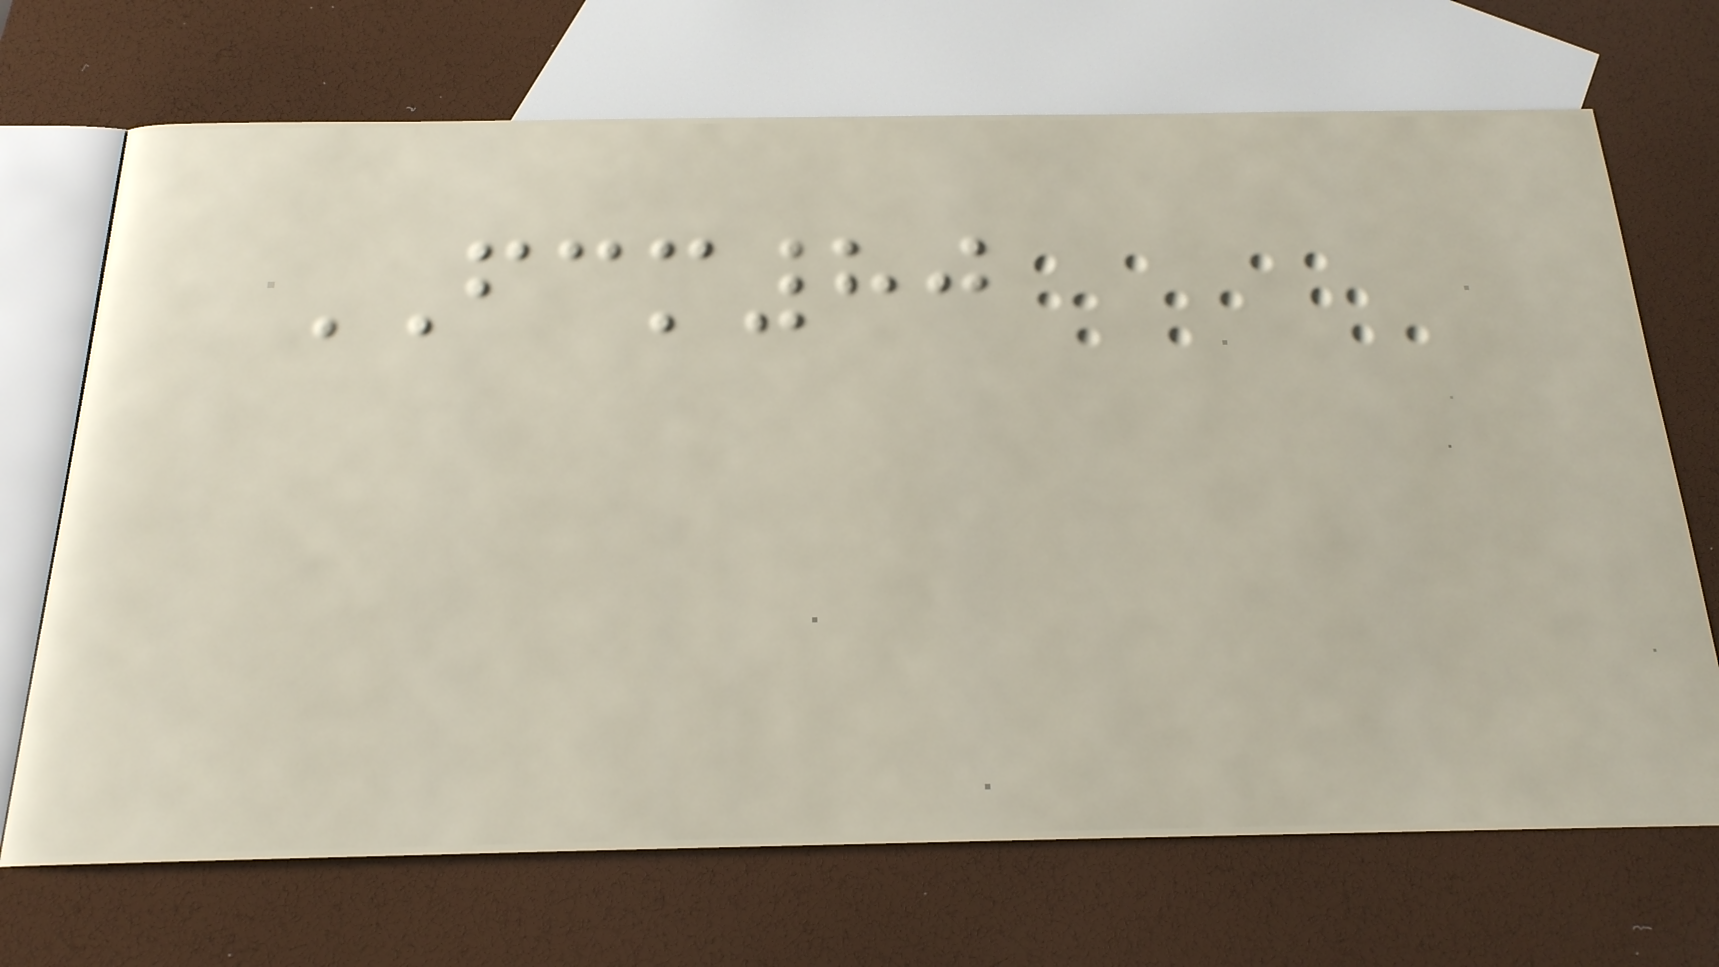FCM80
